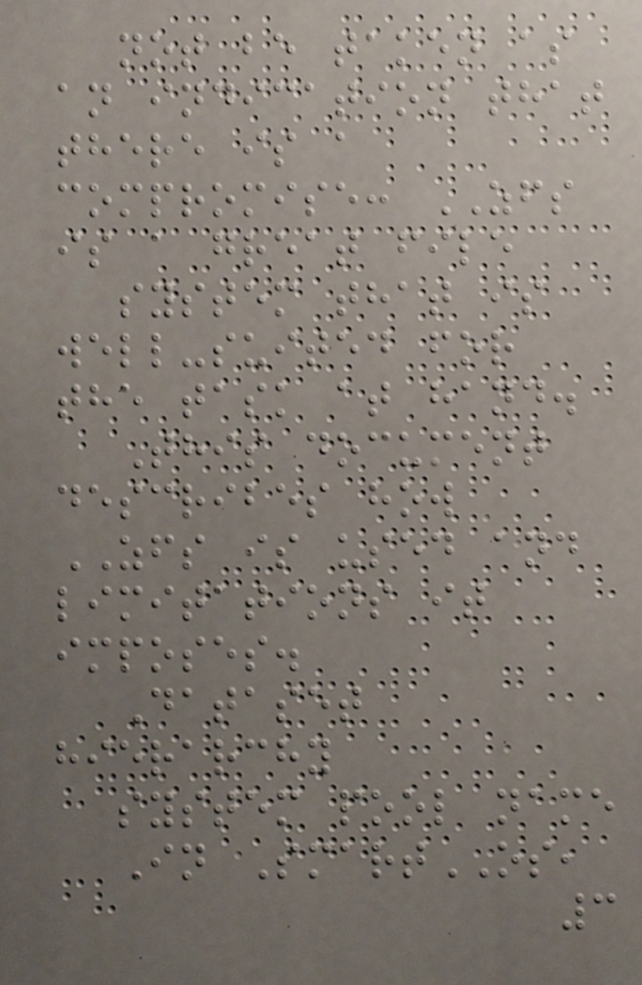not be taken as
an indication that
there is a
compromise: ZFS
is a great file
system that is
well-suited for
the task at hand.
This document
describes how
ZFS is used and
limitations it
imposes.
Dataset
hierarchy
system pool name
In SmartOS,
3
